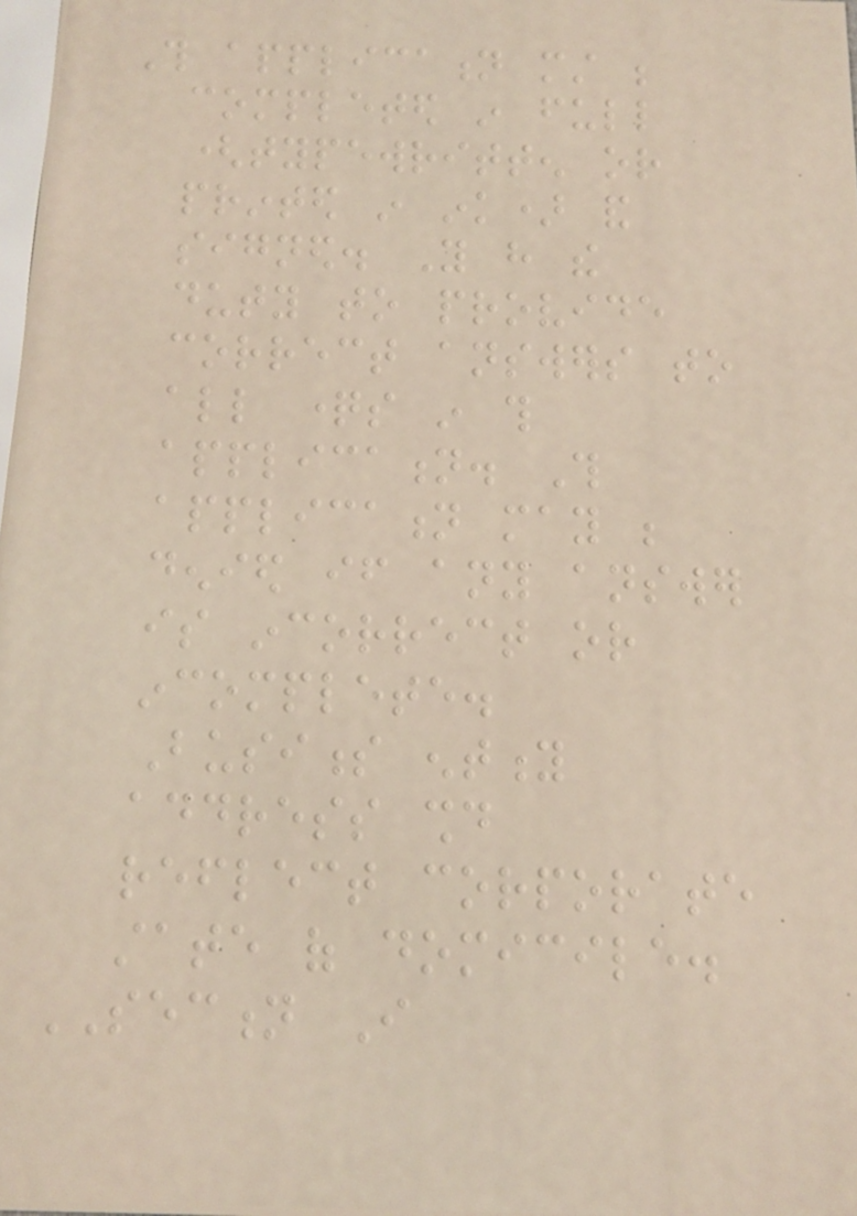This application must be
completed in full
(typewritten or
printed in ink) and
signed. You have the
duty to provide
correct answers to
all questions in this
application. This
application may be
denied if any answer
is incorrect or
incomplete.
Business entity
address should
reflect corporate
state of domicile.
SECTION I
